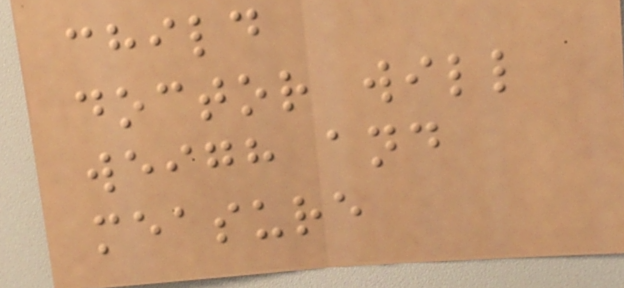child
doctor will
weigh and
measure
